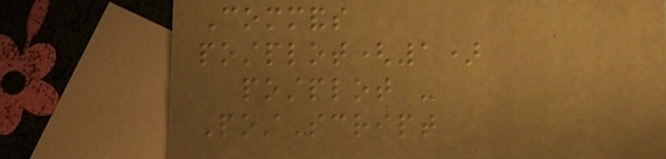Commands
postplot(1)
postplot -
PostScript
